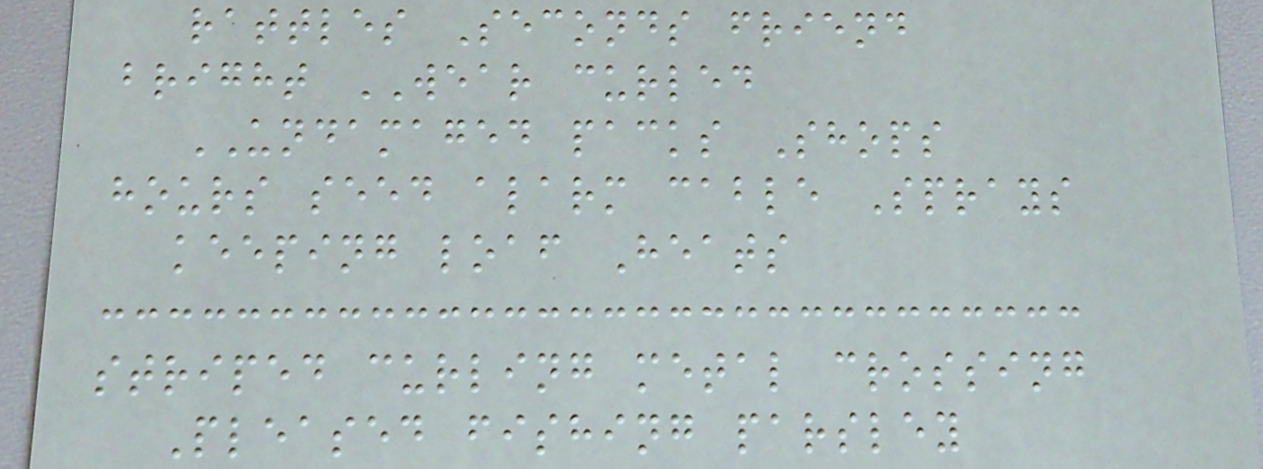rattles Seconds friend
bright WEAR curled
UNDAMAGED packs Shops
hours seed alarm cable Sprays
keeping loaf Heats
striped curling metal crossing
Pleased fishing parsley
